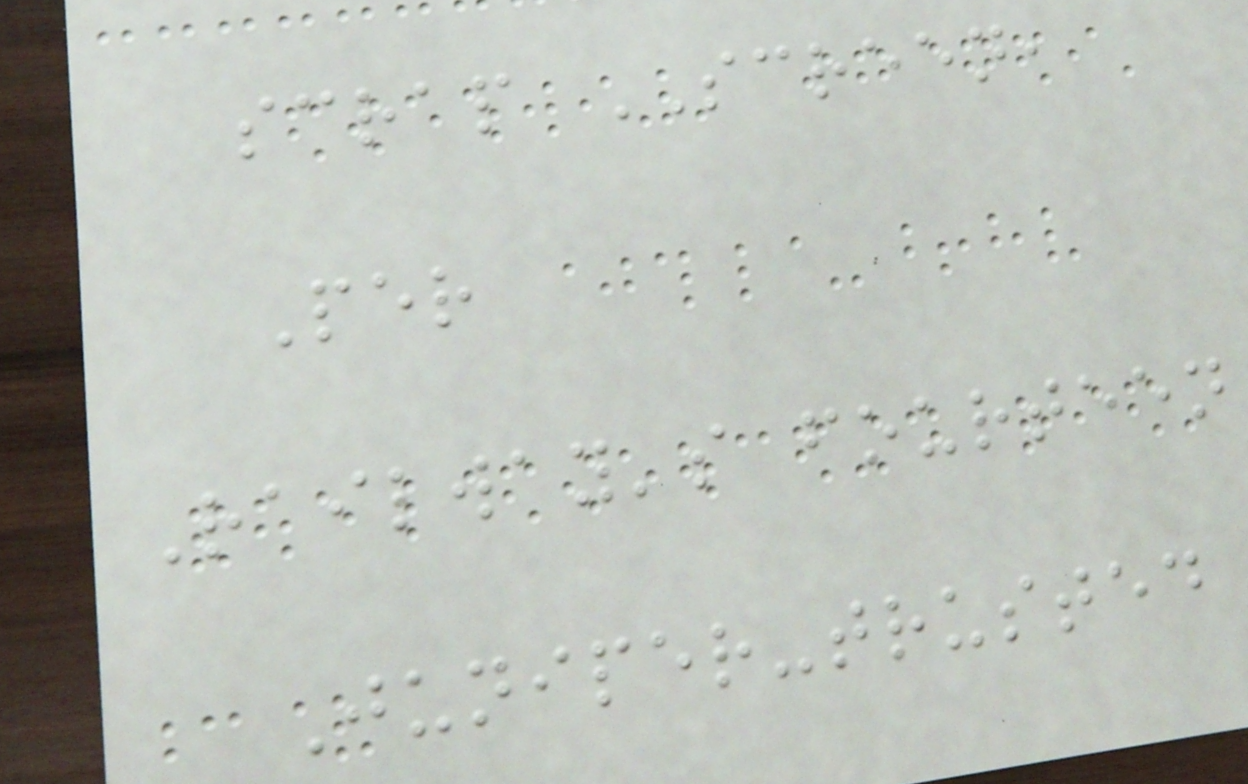scrap SCREEN,
Per
Railway's fourteen
Juniper-trusted
